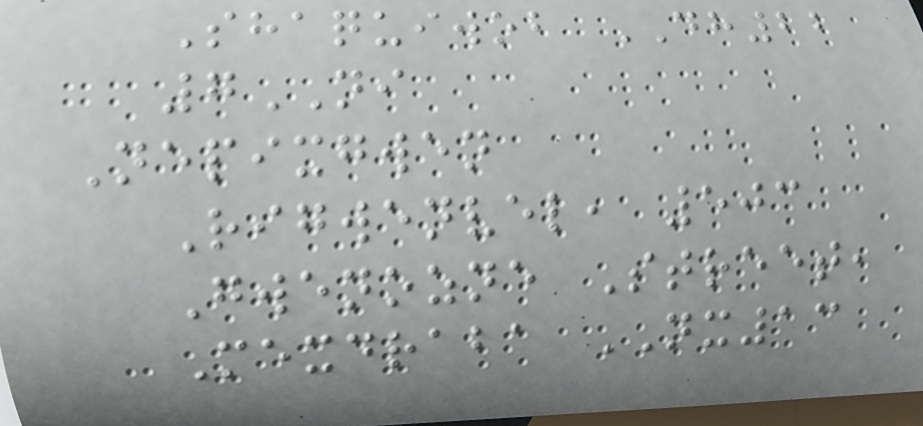Shaquiwob DH22
7NI
Nepixgwen
Rigwenvel, 503
Gwenozne Street,
Mexdraba NX13
